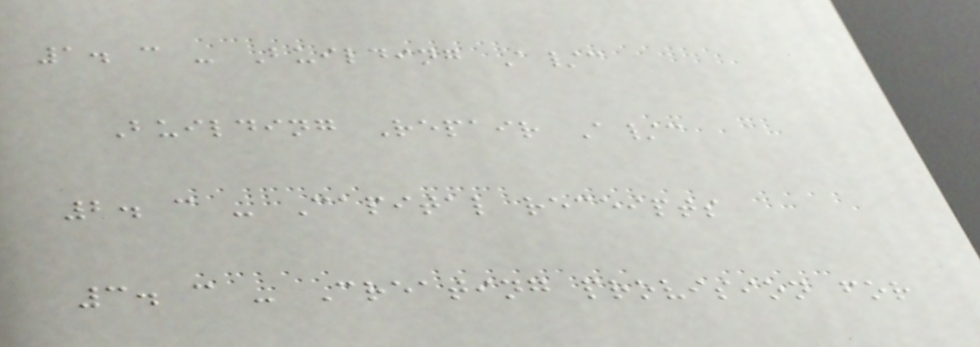1. c - Building A/c
Building Repair A/c
2. c - Capital receipts
3. c - Creating provision for
